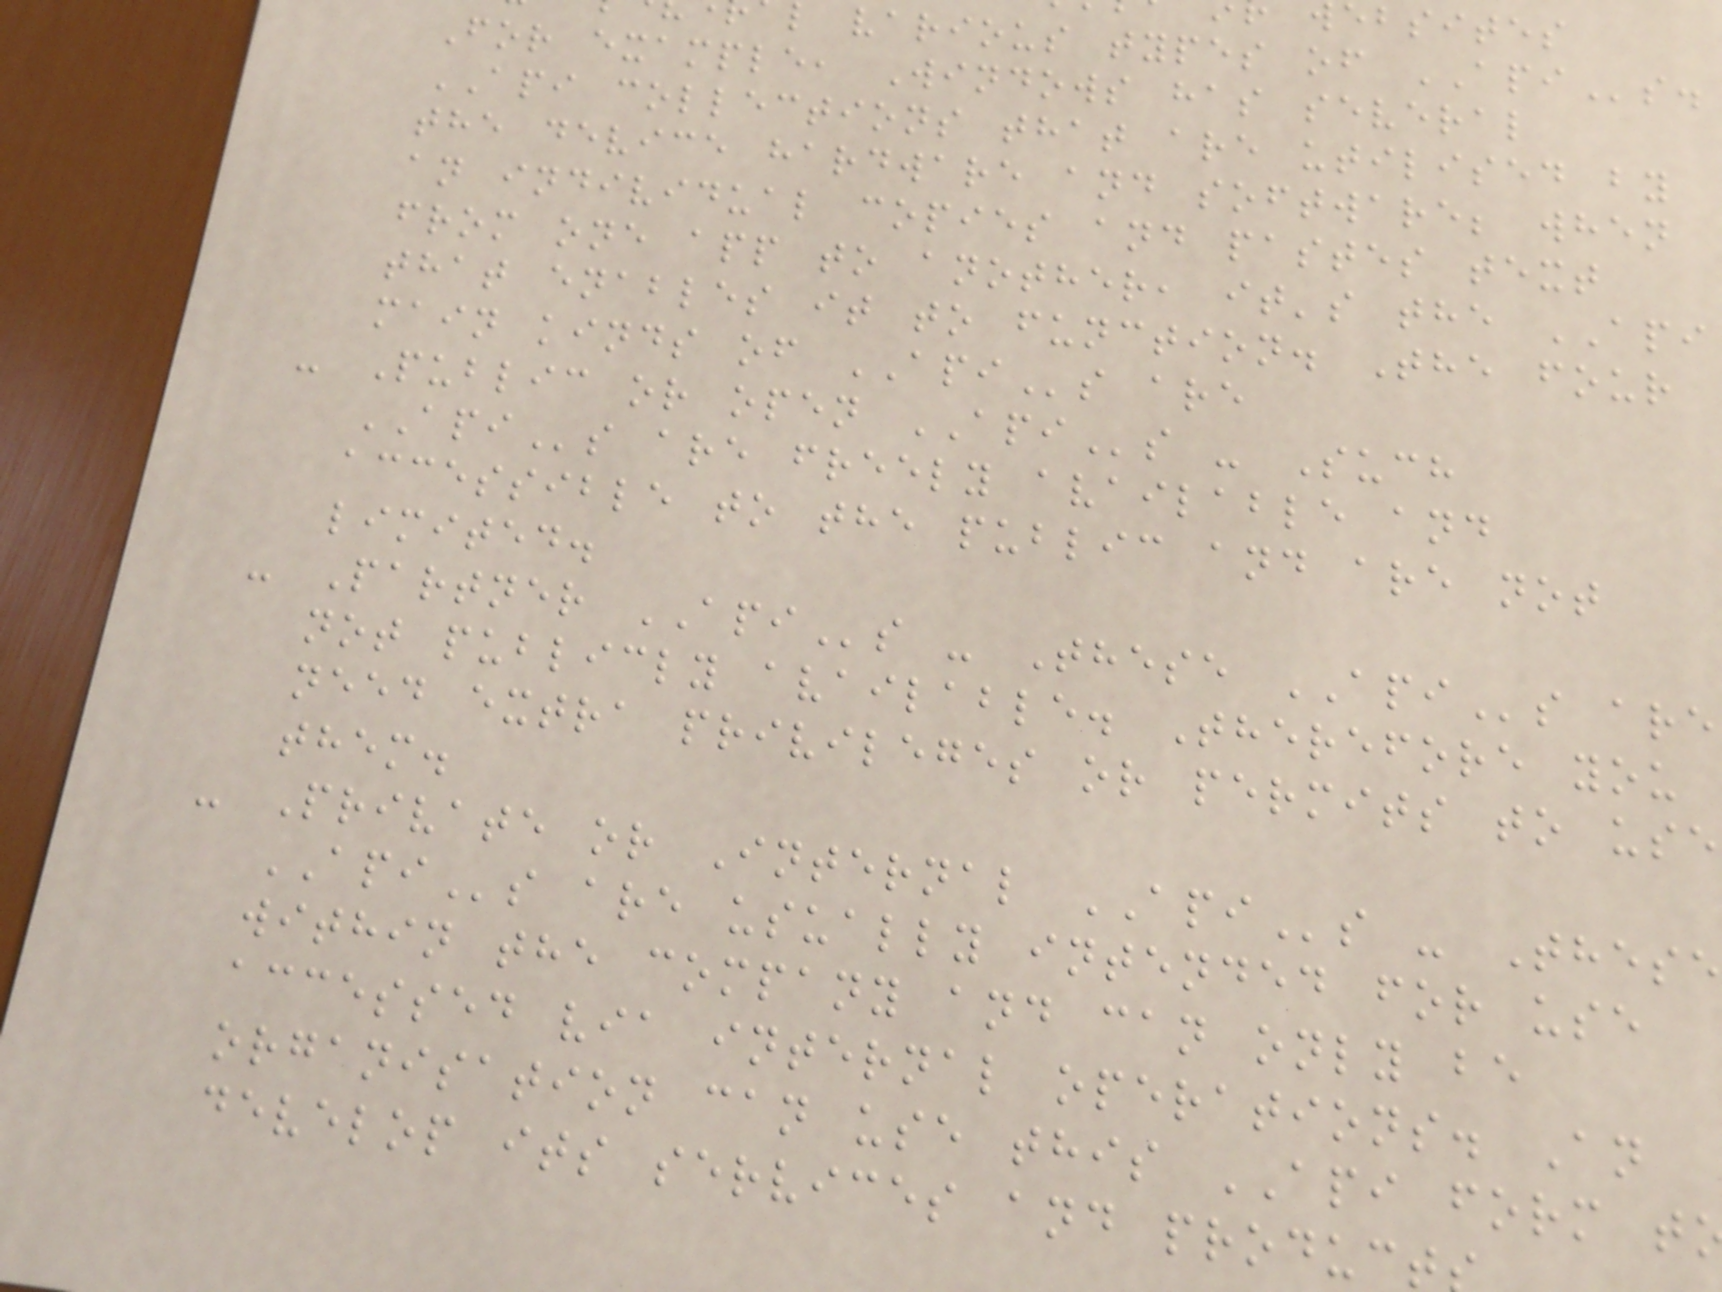l various types of APIs.
For example, Windows has several
API collections that are utilised by
the device hardware and software; when
an individual copies and pastes text
from one app to another, it's the API
that enables it to function. The four
main kinds of APIs are
- Public or open APIs - Such
APIs are freely available and
accessible to the public and are not
limited.
- Partner APIs - These APIs are
not publicly available. Therefore you
need extra privileges or permits to use
them.
- Private or Internal APIs - These
APIs are usually intended for use
within the company and can only be
accessed via internal operations. An
organisation can use this API form t
develop its services and product
